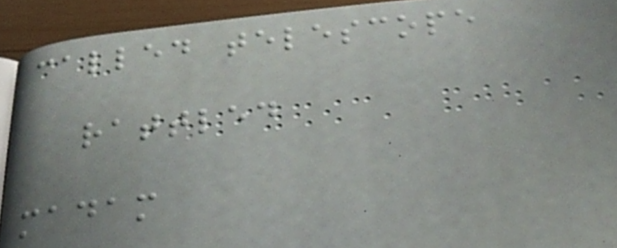called telescope
rattled
madam
